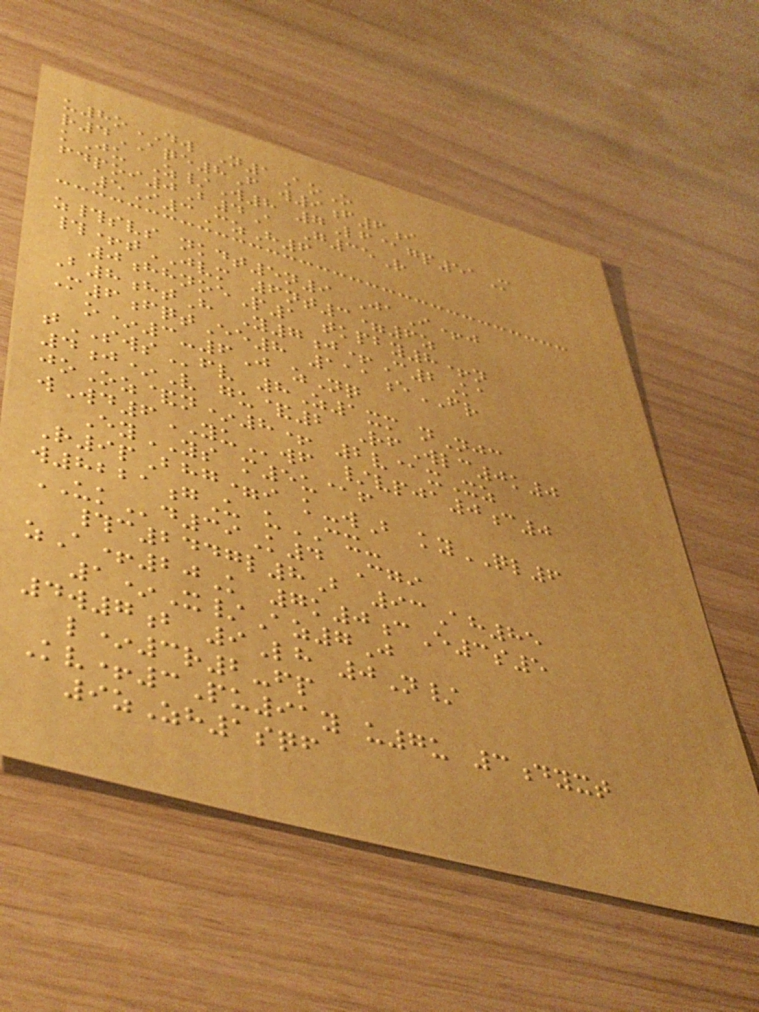u8oDW N1AoO
r4AQE8F w9f6i
kJu Z/W8 7Lf@gp51M
fdpoi0B4A G35R
5I3CzH6
z#svs nkdt5n9 JaI+j
#+tJVM 6nt3=6z
0hhnoeP1 tkpby8+n
B8htH Y7j+C2Ka
M6fqtEe8 111eFR
o*3-6J zNq
tSWSfv 8Z1xm nNjc
4j*V gu&2 RfWlc0k0
joOz&n*8+ 2v@xXz
wWd6YUwf /vpja0c0
EyYS m5u@f
R9pBhg=i k-wB kyQL6
w8221gU uCX-
UKd39K4 Cgi
#c2447l8B 93Ah85
zA+20K 7k0cE3s5
1*X/Az7J
4w7b 9Lh 0N/
l*3r2-fp
Kv+3Pu91y u7u 3dyxt
9zZh1sqf
